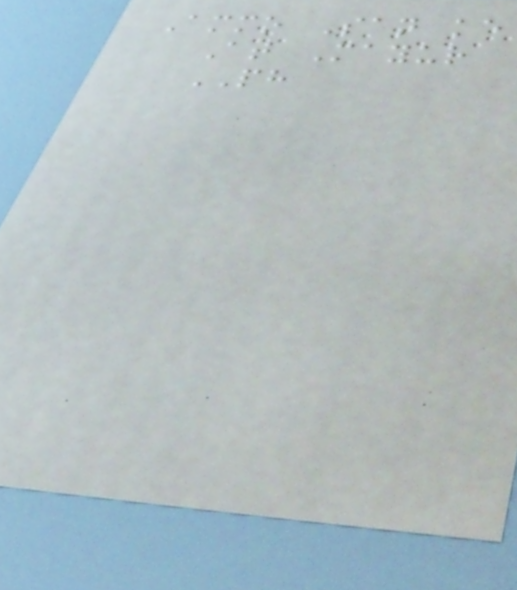Ammo San ke
At Mayur
PH
